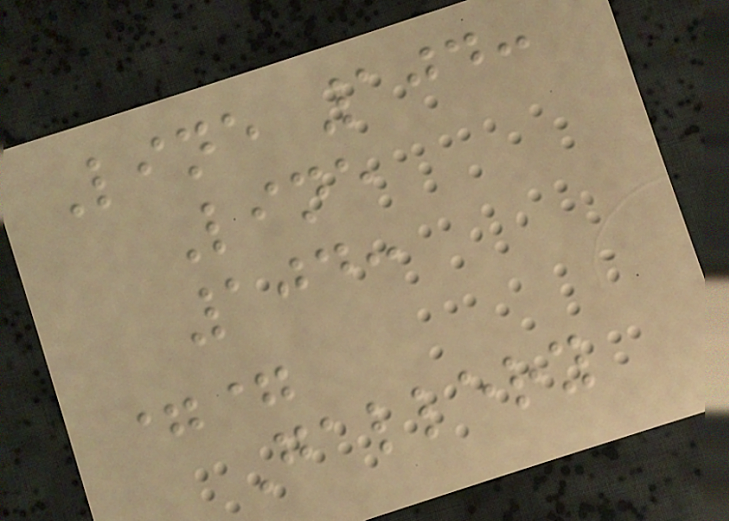Line 104:
Line
104:
==
Gallery
